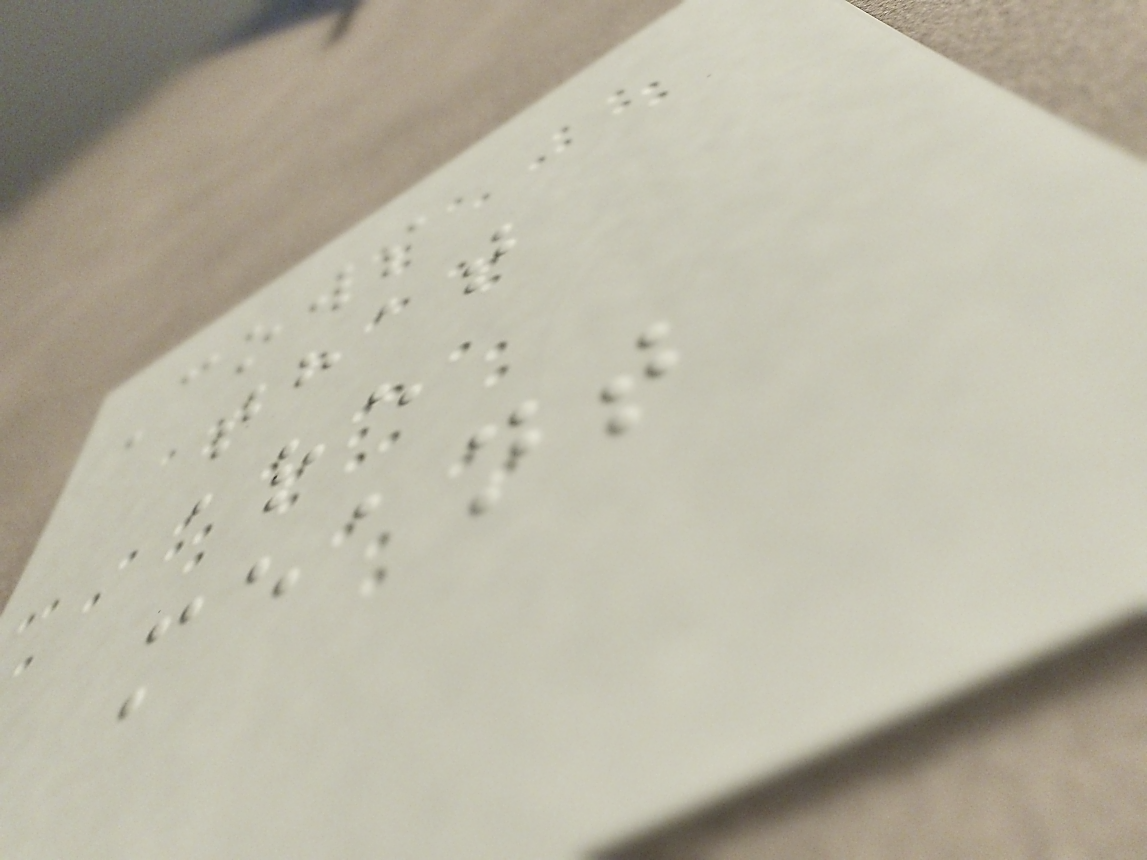Cows
that
are
meant
